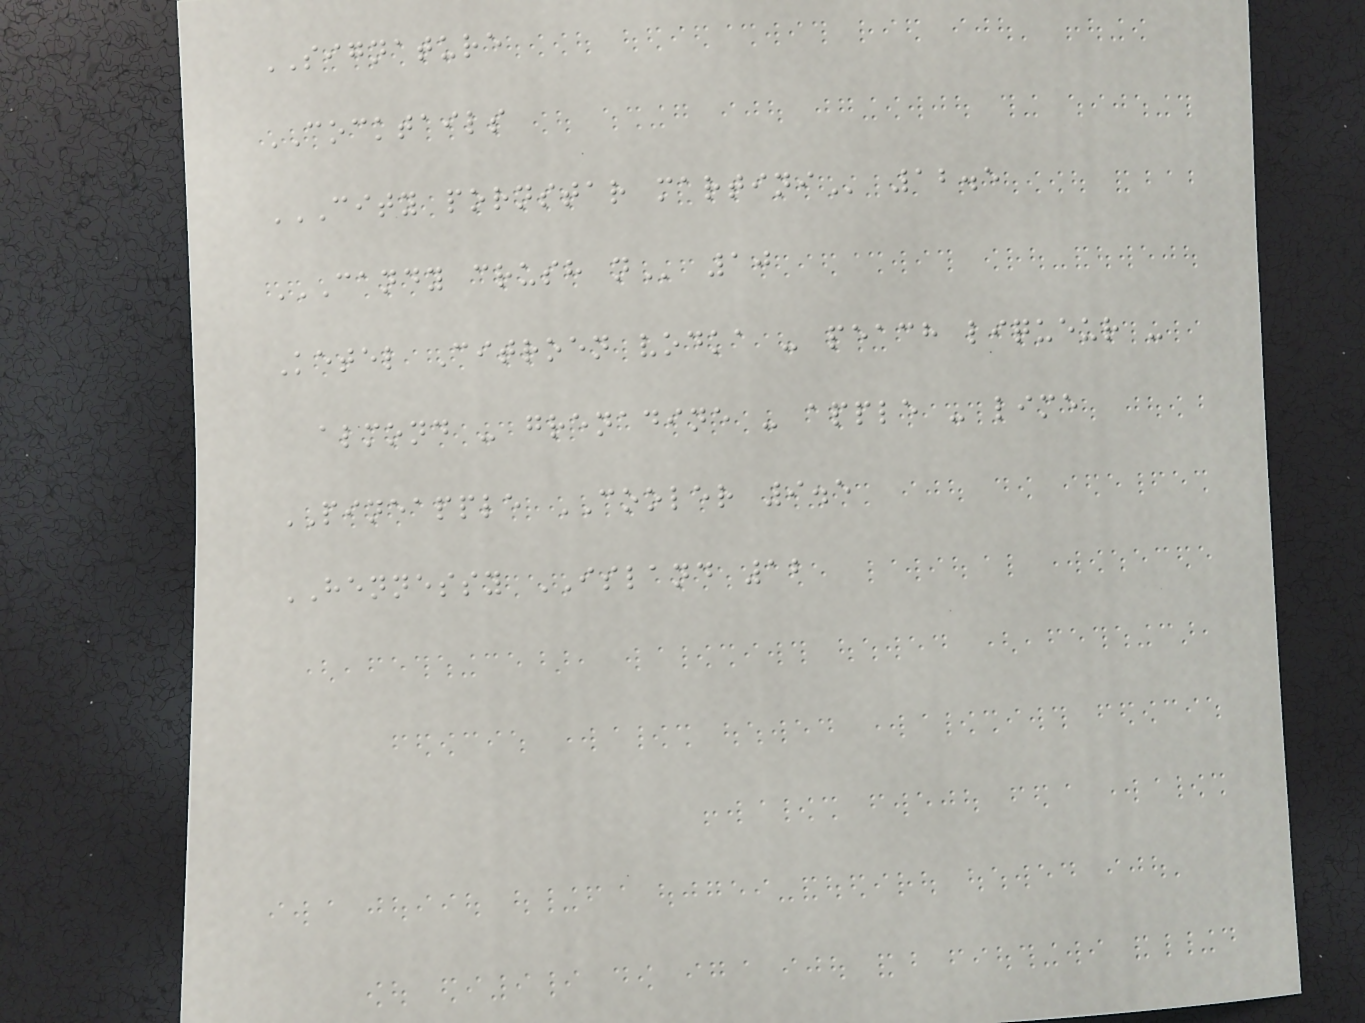SIGNATURE
COCKTAILS
CITY PORNSTAR MARTINI 12.5
CANDY CRUSH N 10
Ketel Citroen vodka - peach liqueur -
almond - grenadine - apple - lime
PINEAPPLE COOLER 9.5
HENNESSY ISLAND 12
